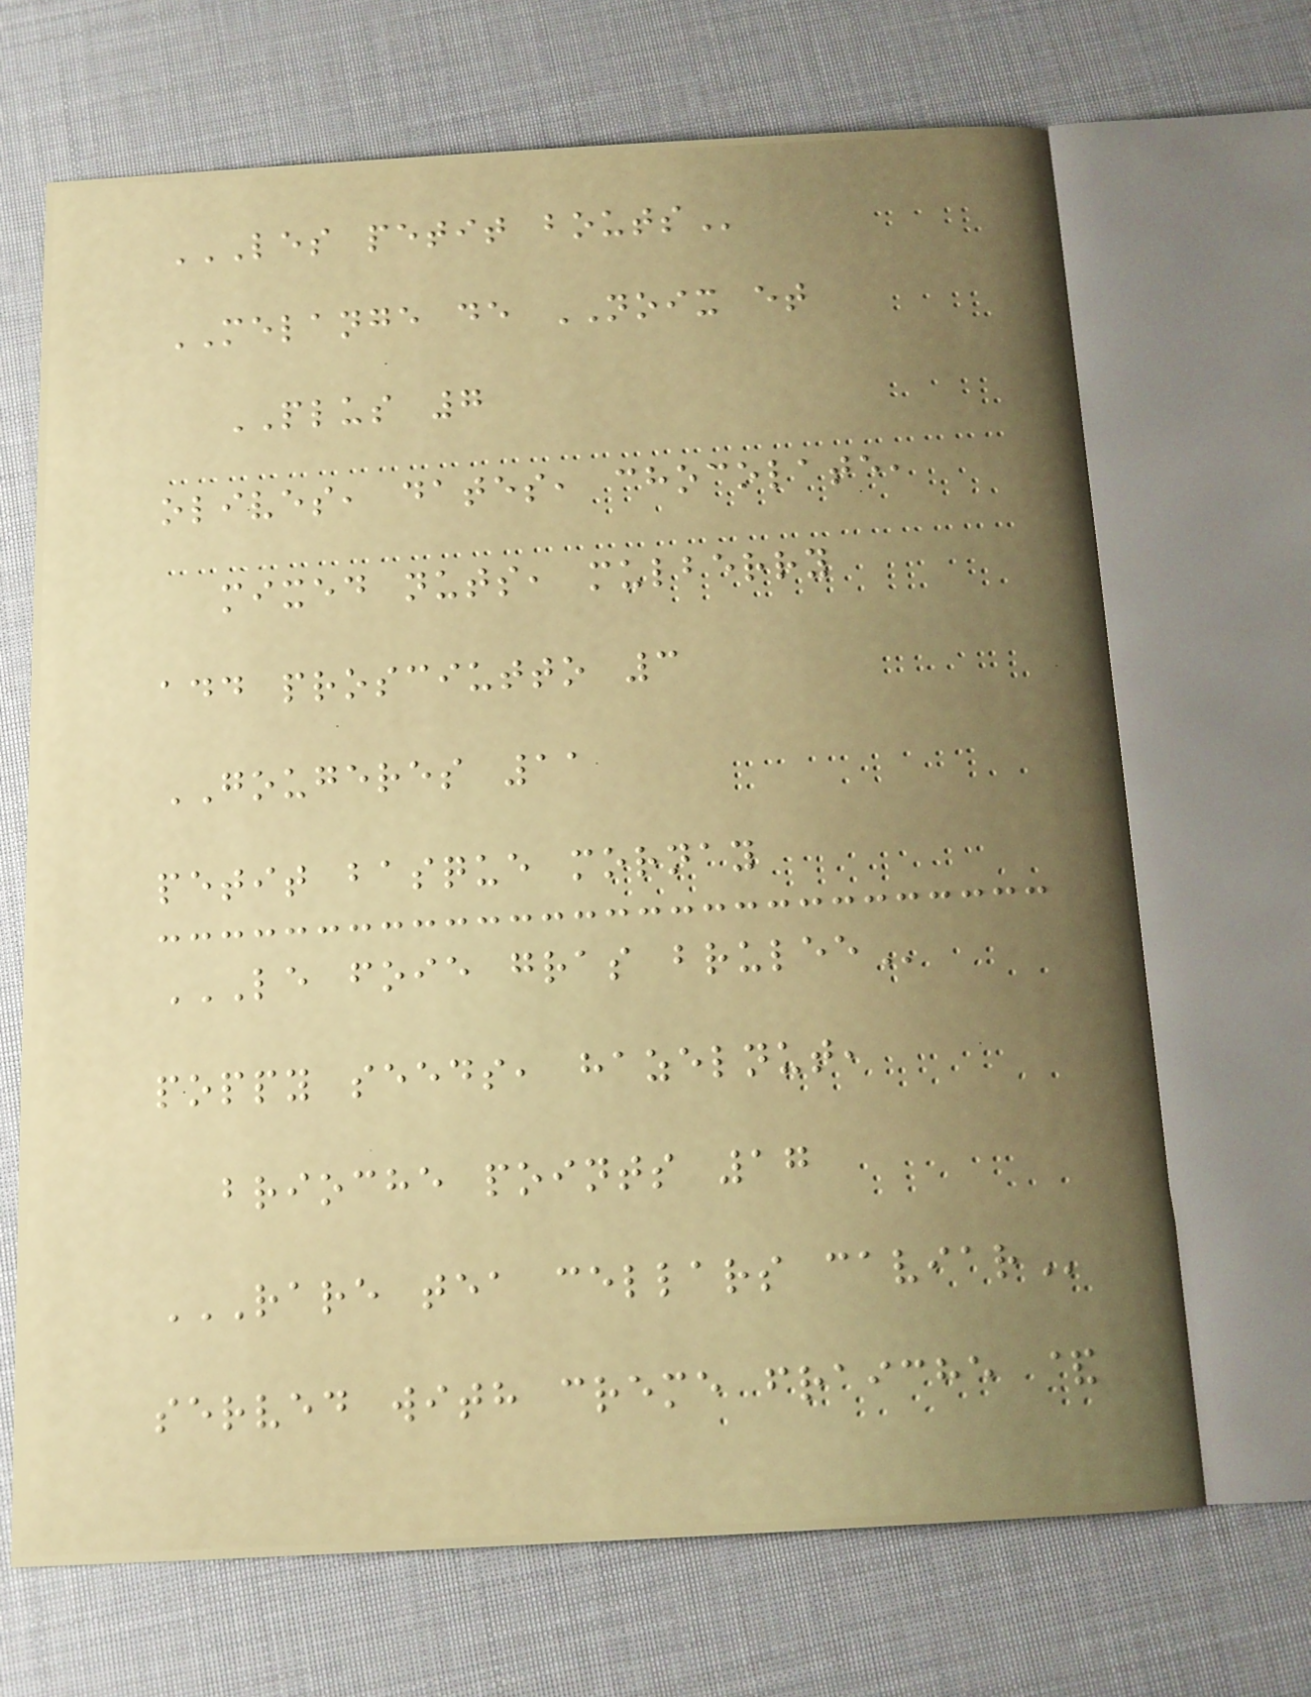LES PETIT BOUTS
MELANGE de NOIX et
PLUS 7
olives, dates, chocolate,
mixed nuts, mulberry
add prosciutto 3
GOUGERES 11
petit basque mornay
LE FOIE GRAS BRULEE
poppy seeds, hazelnut,
brioche points 17
RARE TEA CELLARS CAVIAR
served with creme fraiche &
